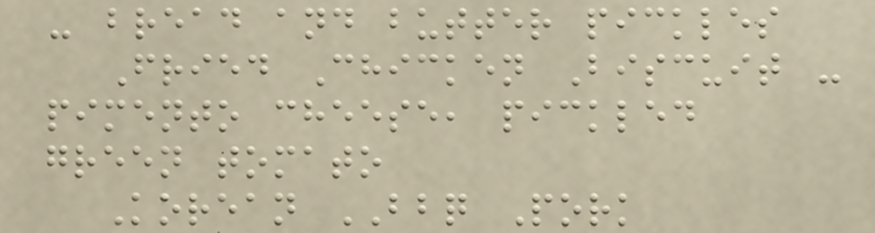- bread and butter pickles
Fried Chicken Biscuit -
pimento cheese, pickled
green tomato
Korean BBQ Pork
